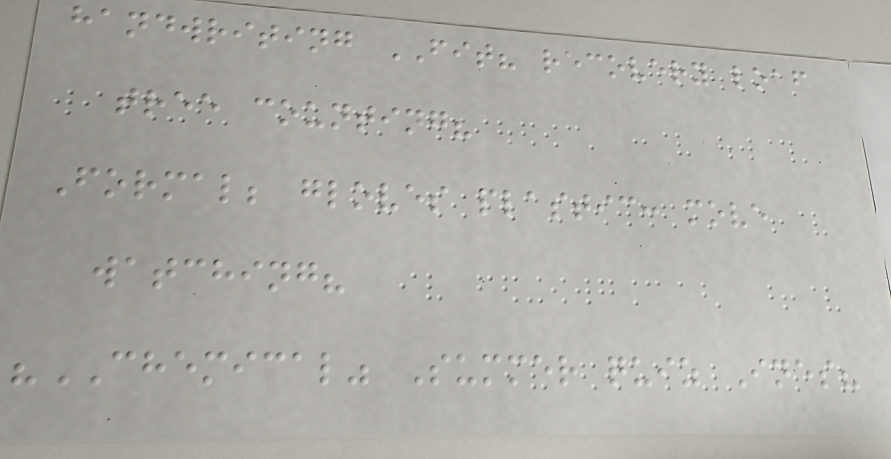handwriting FIT? recovery loaf
tree counting?
Formal; gloves plastic: move
watching?
"CHEMICAL" Summer quiz Ines?
